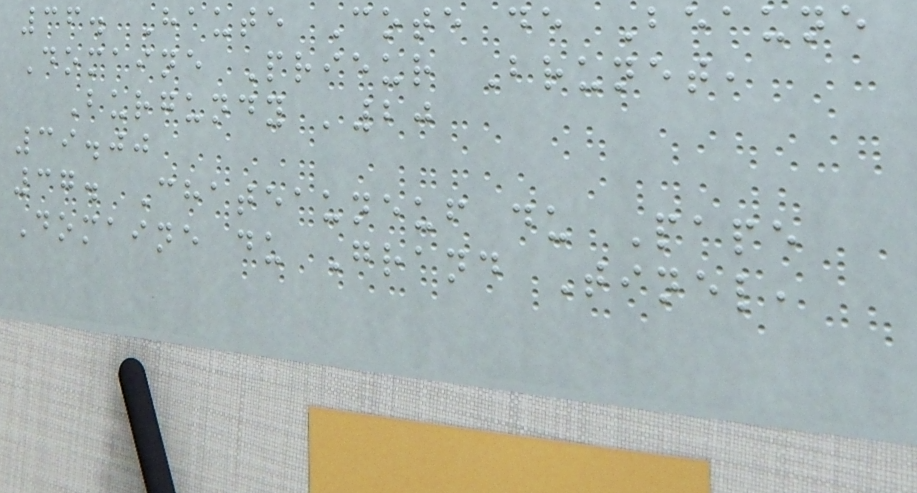36. Haute Cote de Beaune
Domaine Prieur Brunet,
Burgundy '20
39.00
37. Chateauneuf du Pape
Domaine du Grand Tinel,
